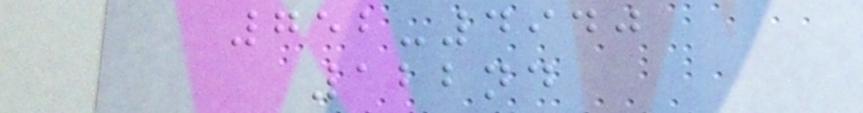752-4940
122nd
